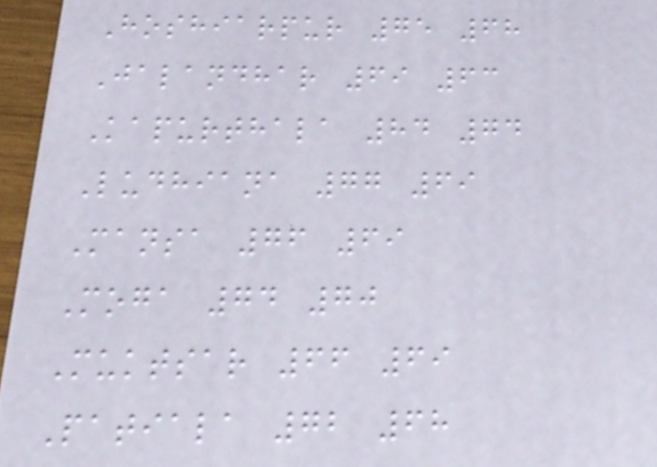Hoshiarpur 75 68
Jalandhar 69 63
Kapurthala 84 74
Ludhiana 77 69
Mansa 76 69
Moga 74 70
Muktsar 66 69
Patiala 72 68
